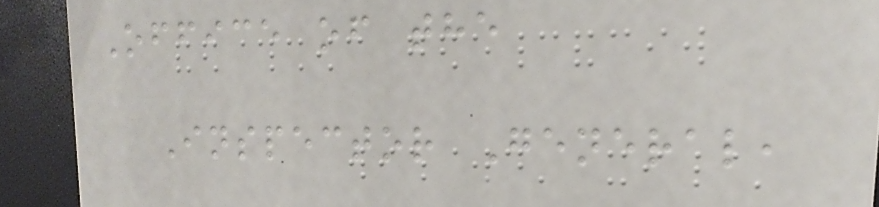Office of the
Inspector General,
